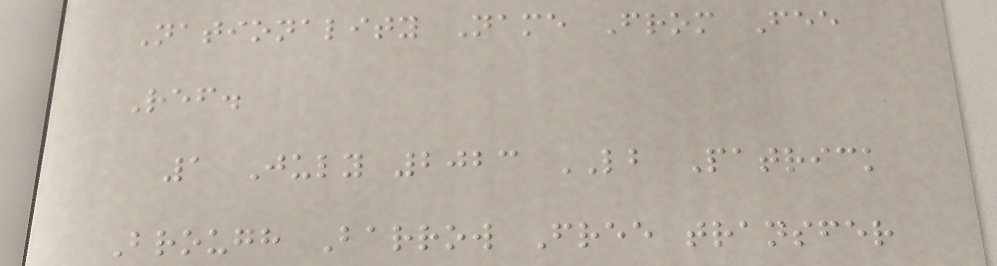Nationality Name From Fee
Ref.
1 July 2023 LB Patrick
Brough Barrow Free transfer
